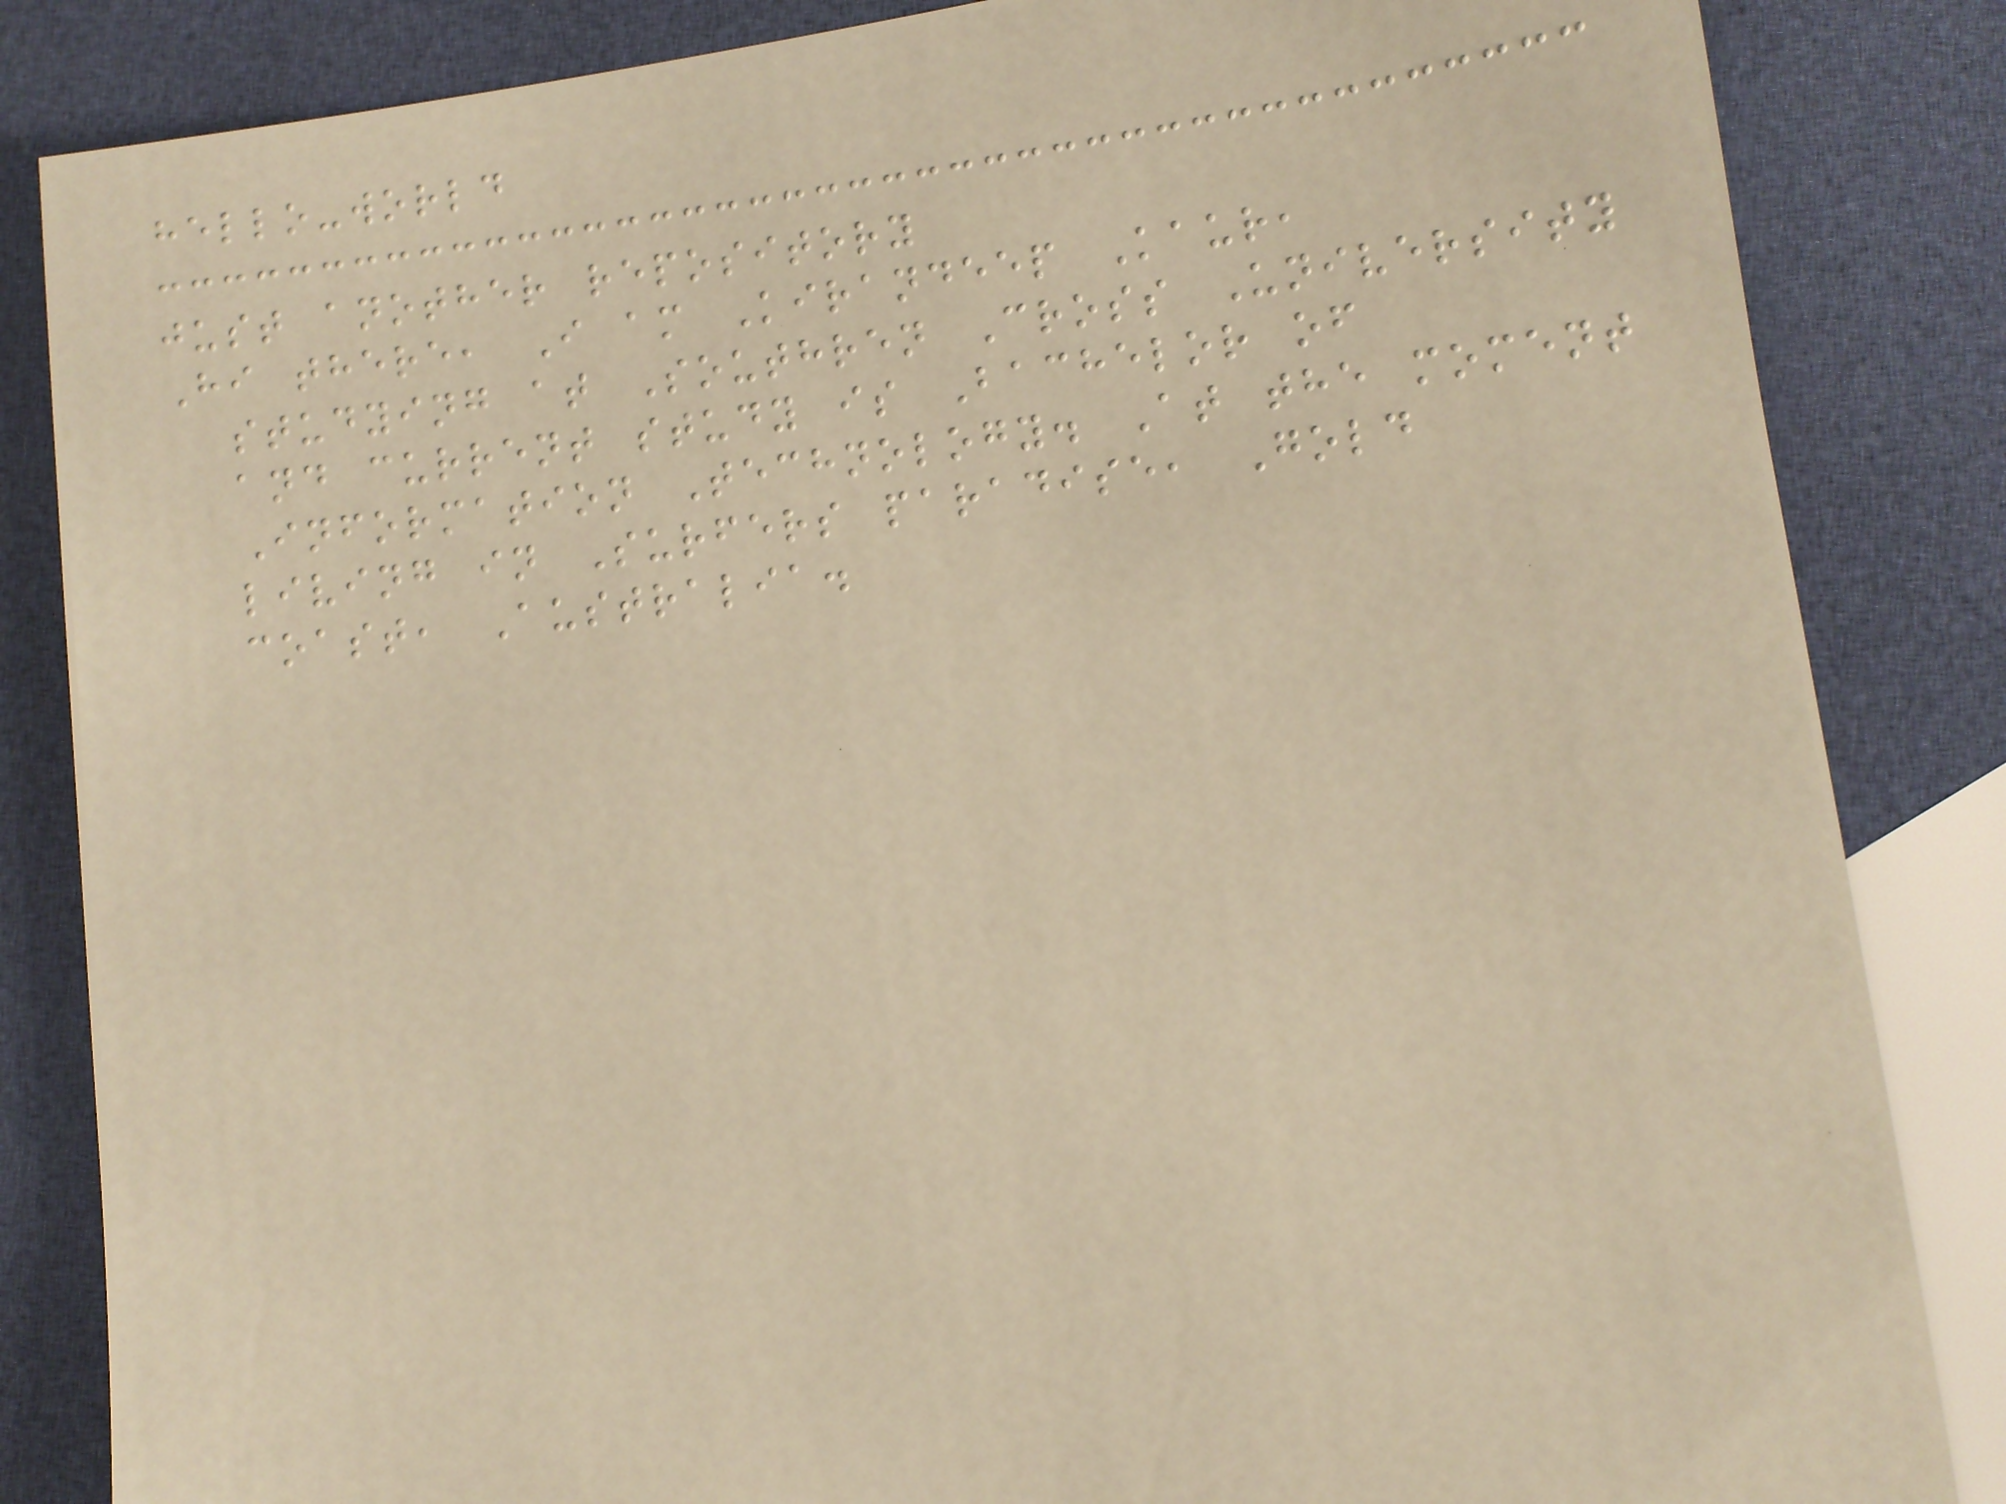hello-world
just another repository
Hi there, I am Kirandeep Kaur,
studying at Southren Cross University
and current study is Bachelor of
Information Technology. At the moment
living in Surfers paradise, Gold
coast, Australia.
